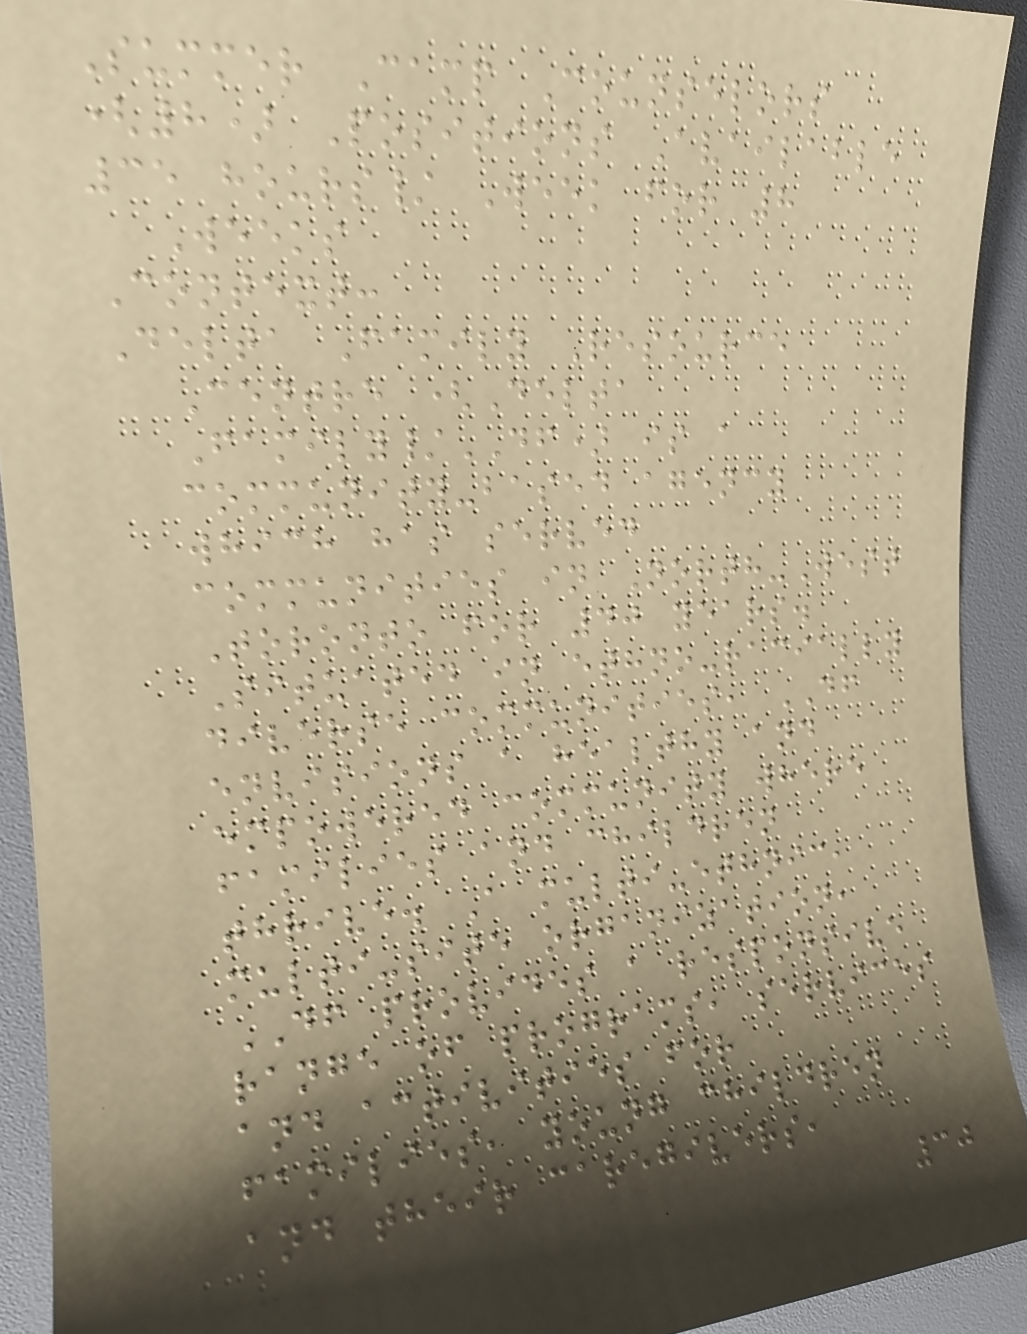Summer Camp Counselors
(8) Positions Available
35 hours/ Week for 8
Weeks
Context:
Delta Family Resource
Centre (Delta
Family/DF) is a
community-based agency
which has served
communities in North-West
Toronto for 40 years.
Situated in ethno-racially
diverse communities, DF
envisions a healthy and
empowered community where
families and children
thrive. A multi-ethnic,
multi-site organization,
DF provides a responsive
range of programs, services
and activities for
families, young children
and their caregivers,
30
